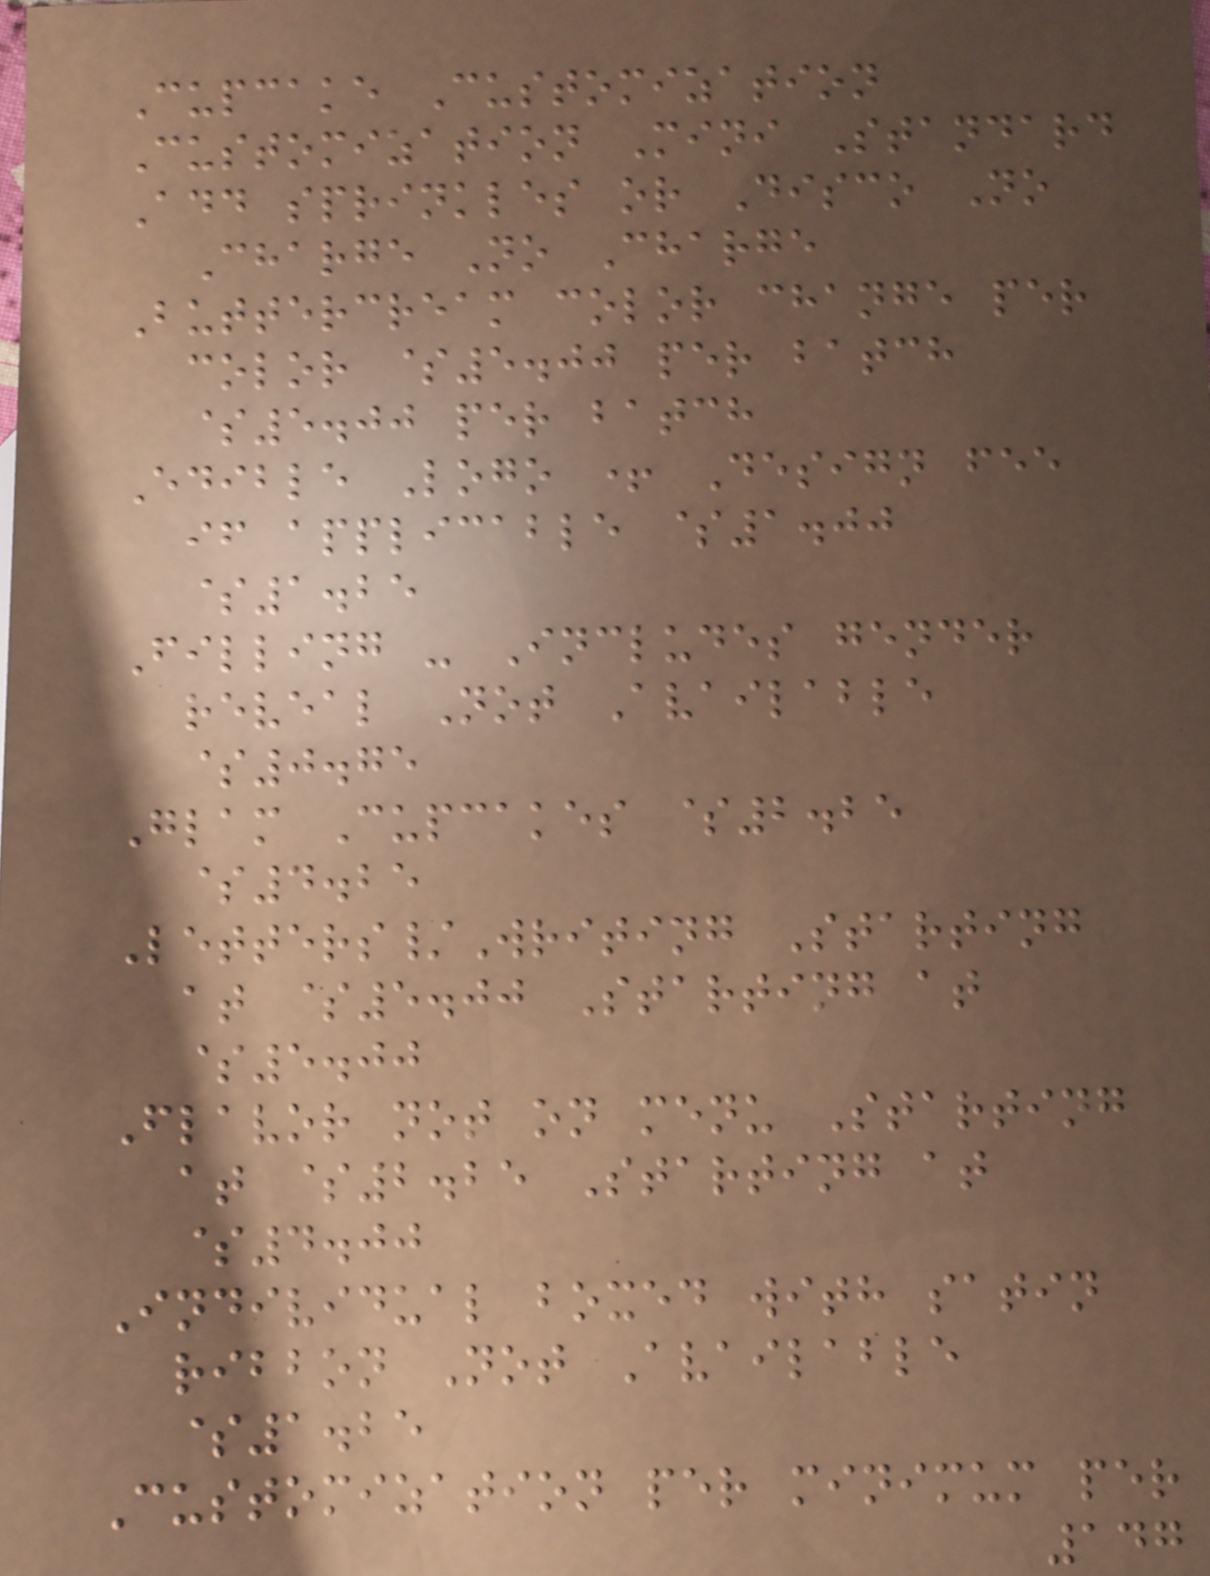Cupcake Customization
Customization Mini Standard
Add sprinkles or Disco No
Charge No Charge
Buttercream color change per
color $5.00 per batch
$5.00 per batch
Edible Logo + Design fee
if applicable $1.00
$1.25
Filling - Includes gender
reveal Not Available
$0.75
Glam Cupcakes $2.25
$4.25
Letters/Writing Starting
at $5.00 Starting at
$5.00
Flavor not on menu Starting
at $2.25 Starting at
$4.00
Individual boxed with satin
ribbon Not Available
$1.25
Customization per minimum per
147
